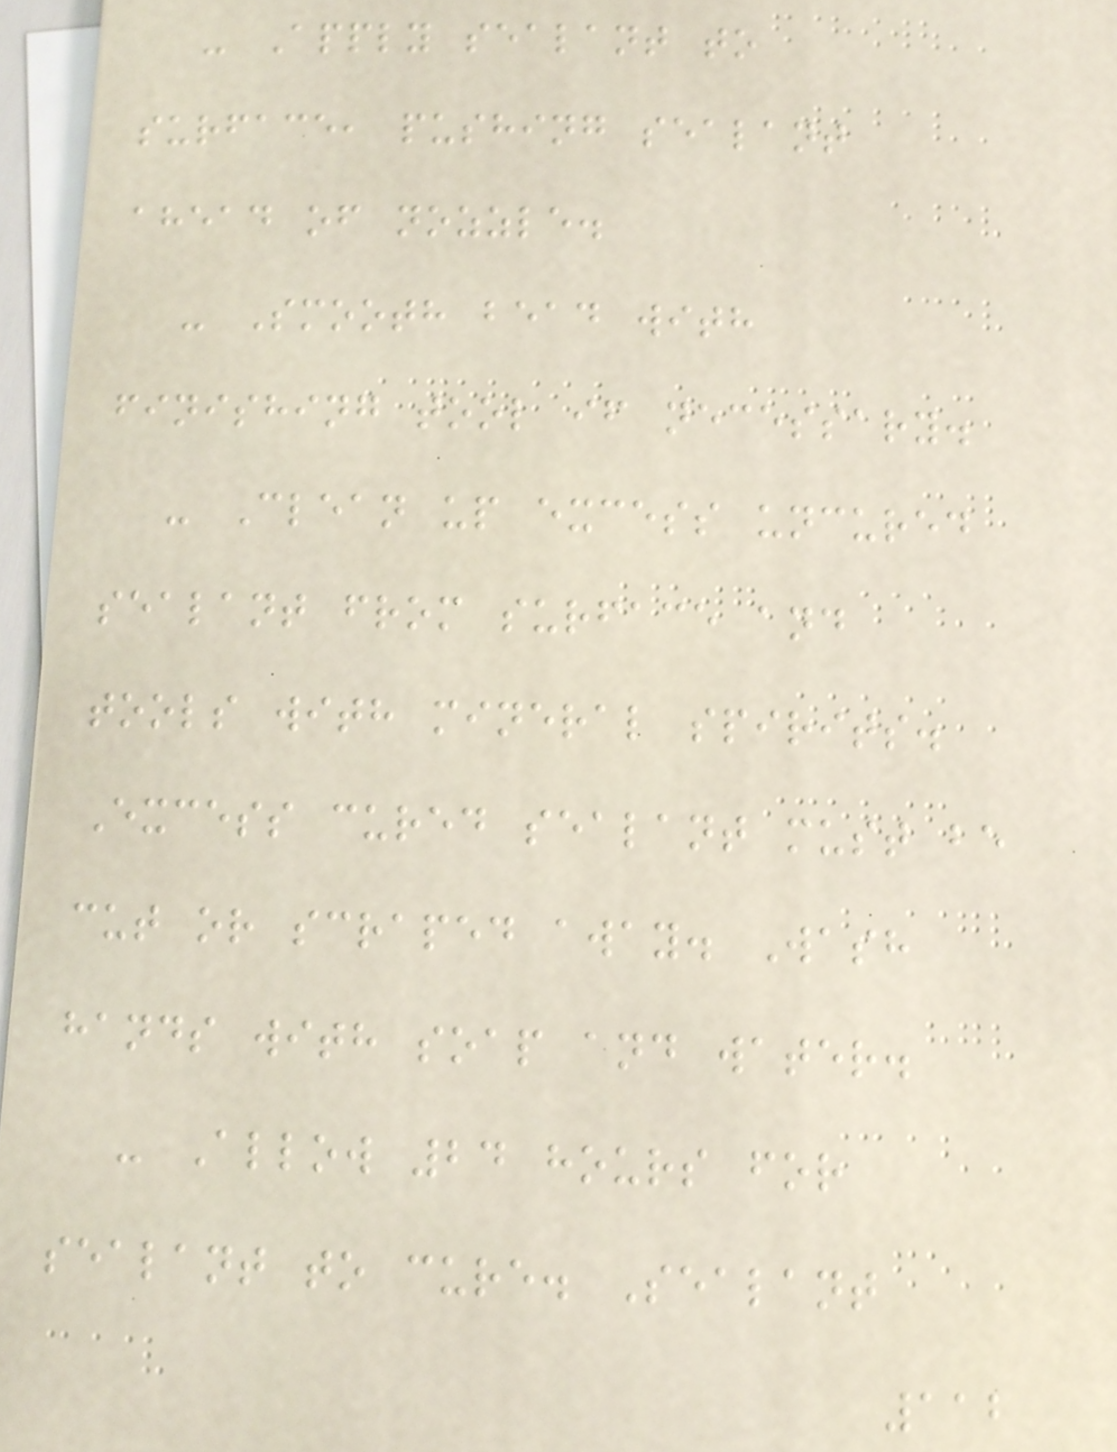- Apply sealant to
surface, pushing sealant
ahead of nozzle.
- Smooth bead with
finishing tool if necessary.
- Clean up excess uncured
sealant from surface and
tools with mineral spirits.
Excess cured sealant must be
cut or scraped away. Wash
hands with soap and water.
- Allow 24 hours for
sealant to cure. Sealant
112
